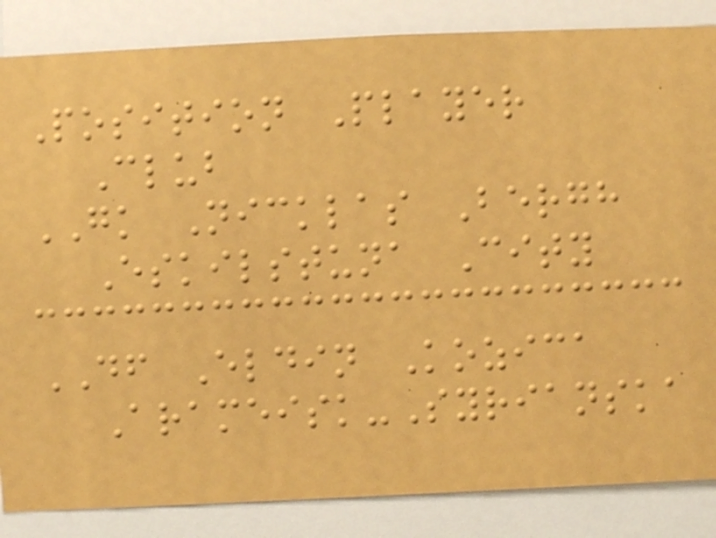Position Player
Club
GK Nicklas Bergh
Eskilstuna City
DF Eldin Kozica
Arameisk-Syrianska
